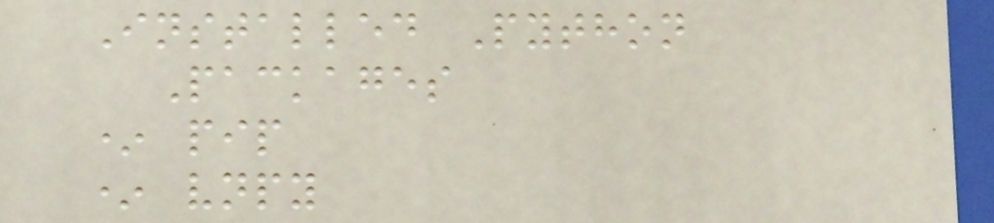Installed Python
Packages
* pip
* vnpy
